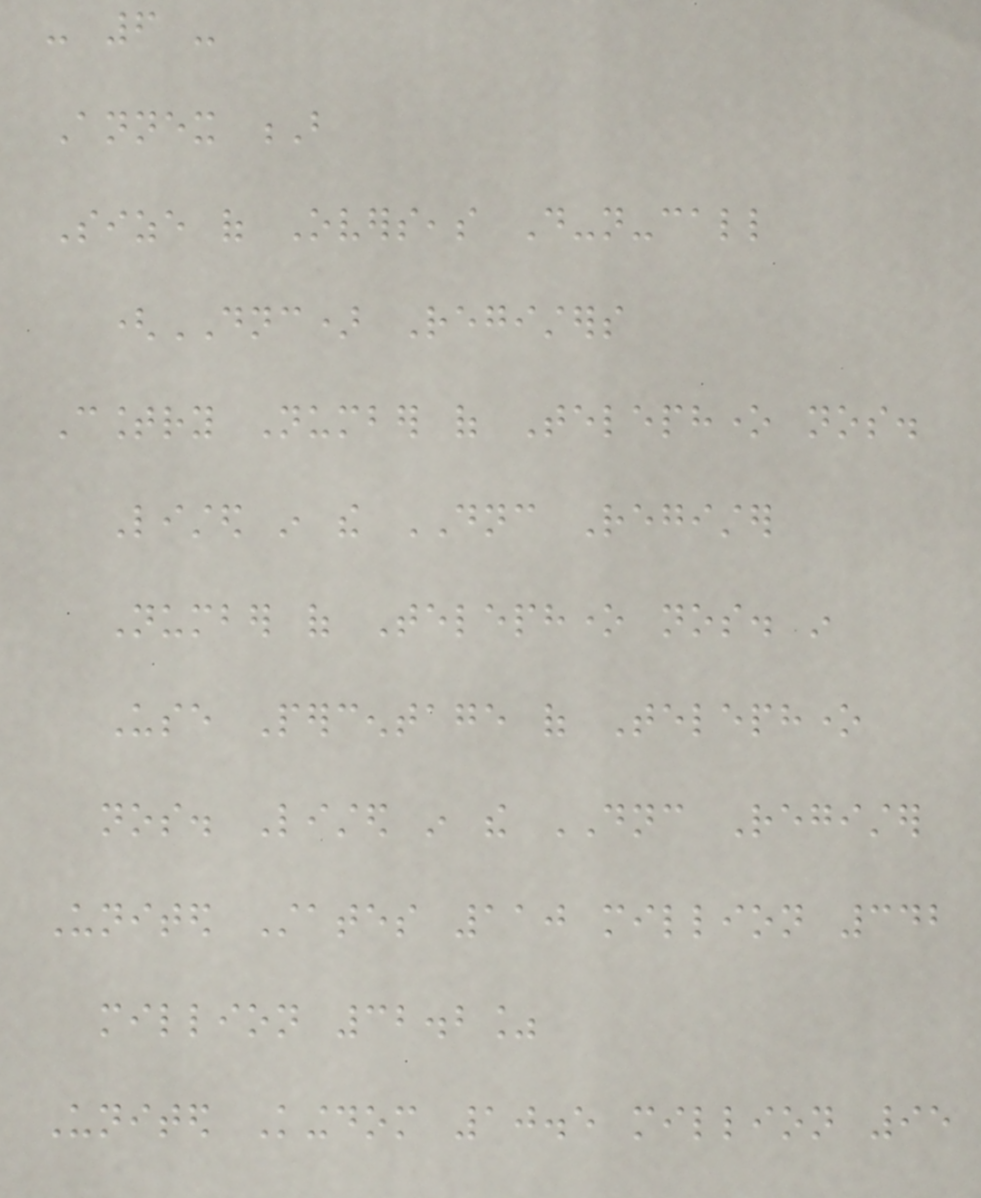- 6 -
Annex B
Size of Overseas Do-not-call
(DNC) Registers
Country Number of Telephone nos.
Listed in the DNC Register
Number of Telephone nos. in
Use Percentage of Telephone
nos. Listed in the DNC Register
United States 110 million 342
million 32.2%
United Kingdom 10.5 million 95
